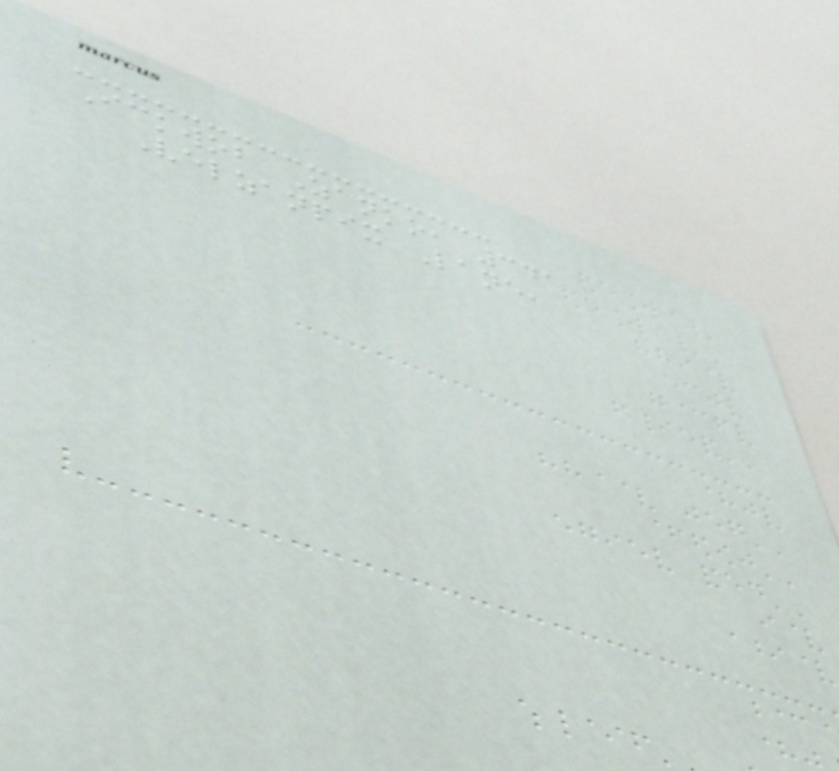Ickwob Zanko, 341
Velzanpix Lane,
